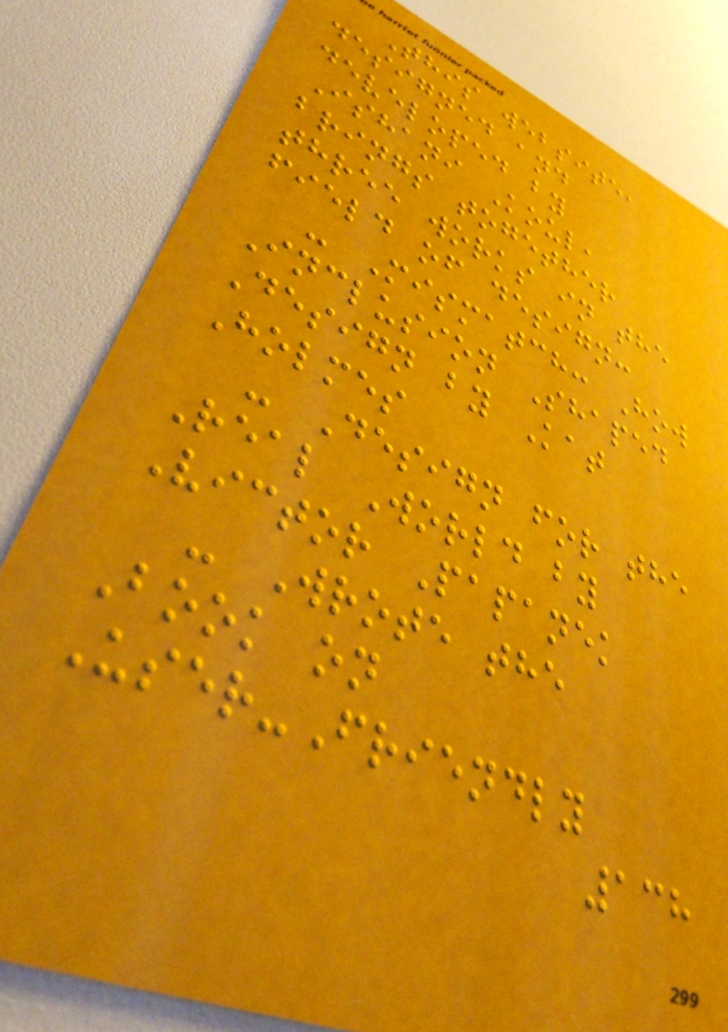This website,
designed and
developed by
Ishani Koul,
brings together
three works in the
field of design:
- Mismatch: How
Inclusion Shaped
Design by Kat
Holmes
- Design for the
Real World by
Victor Papanek
- Wrote the
Book on
User-Friendly
138
